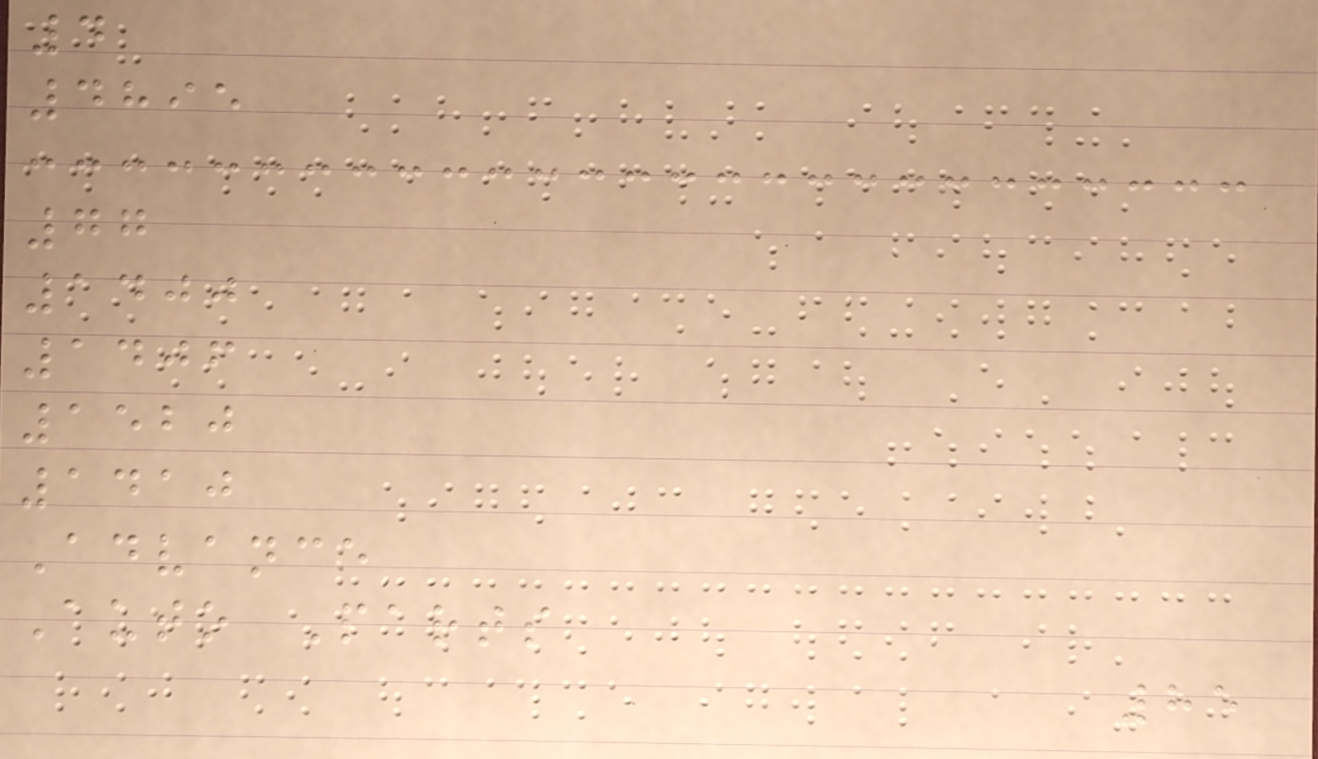4
4895
77
1400
1406
1520
1410
Advance
Auto Parts
85
